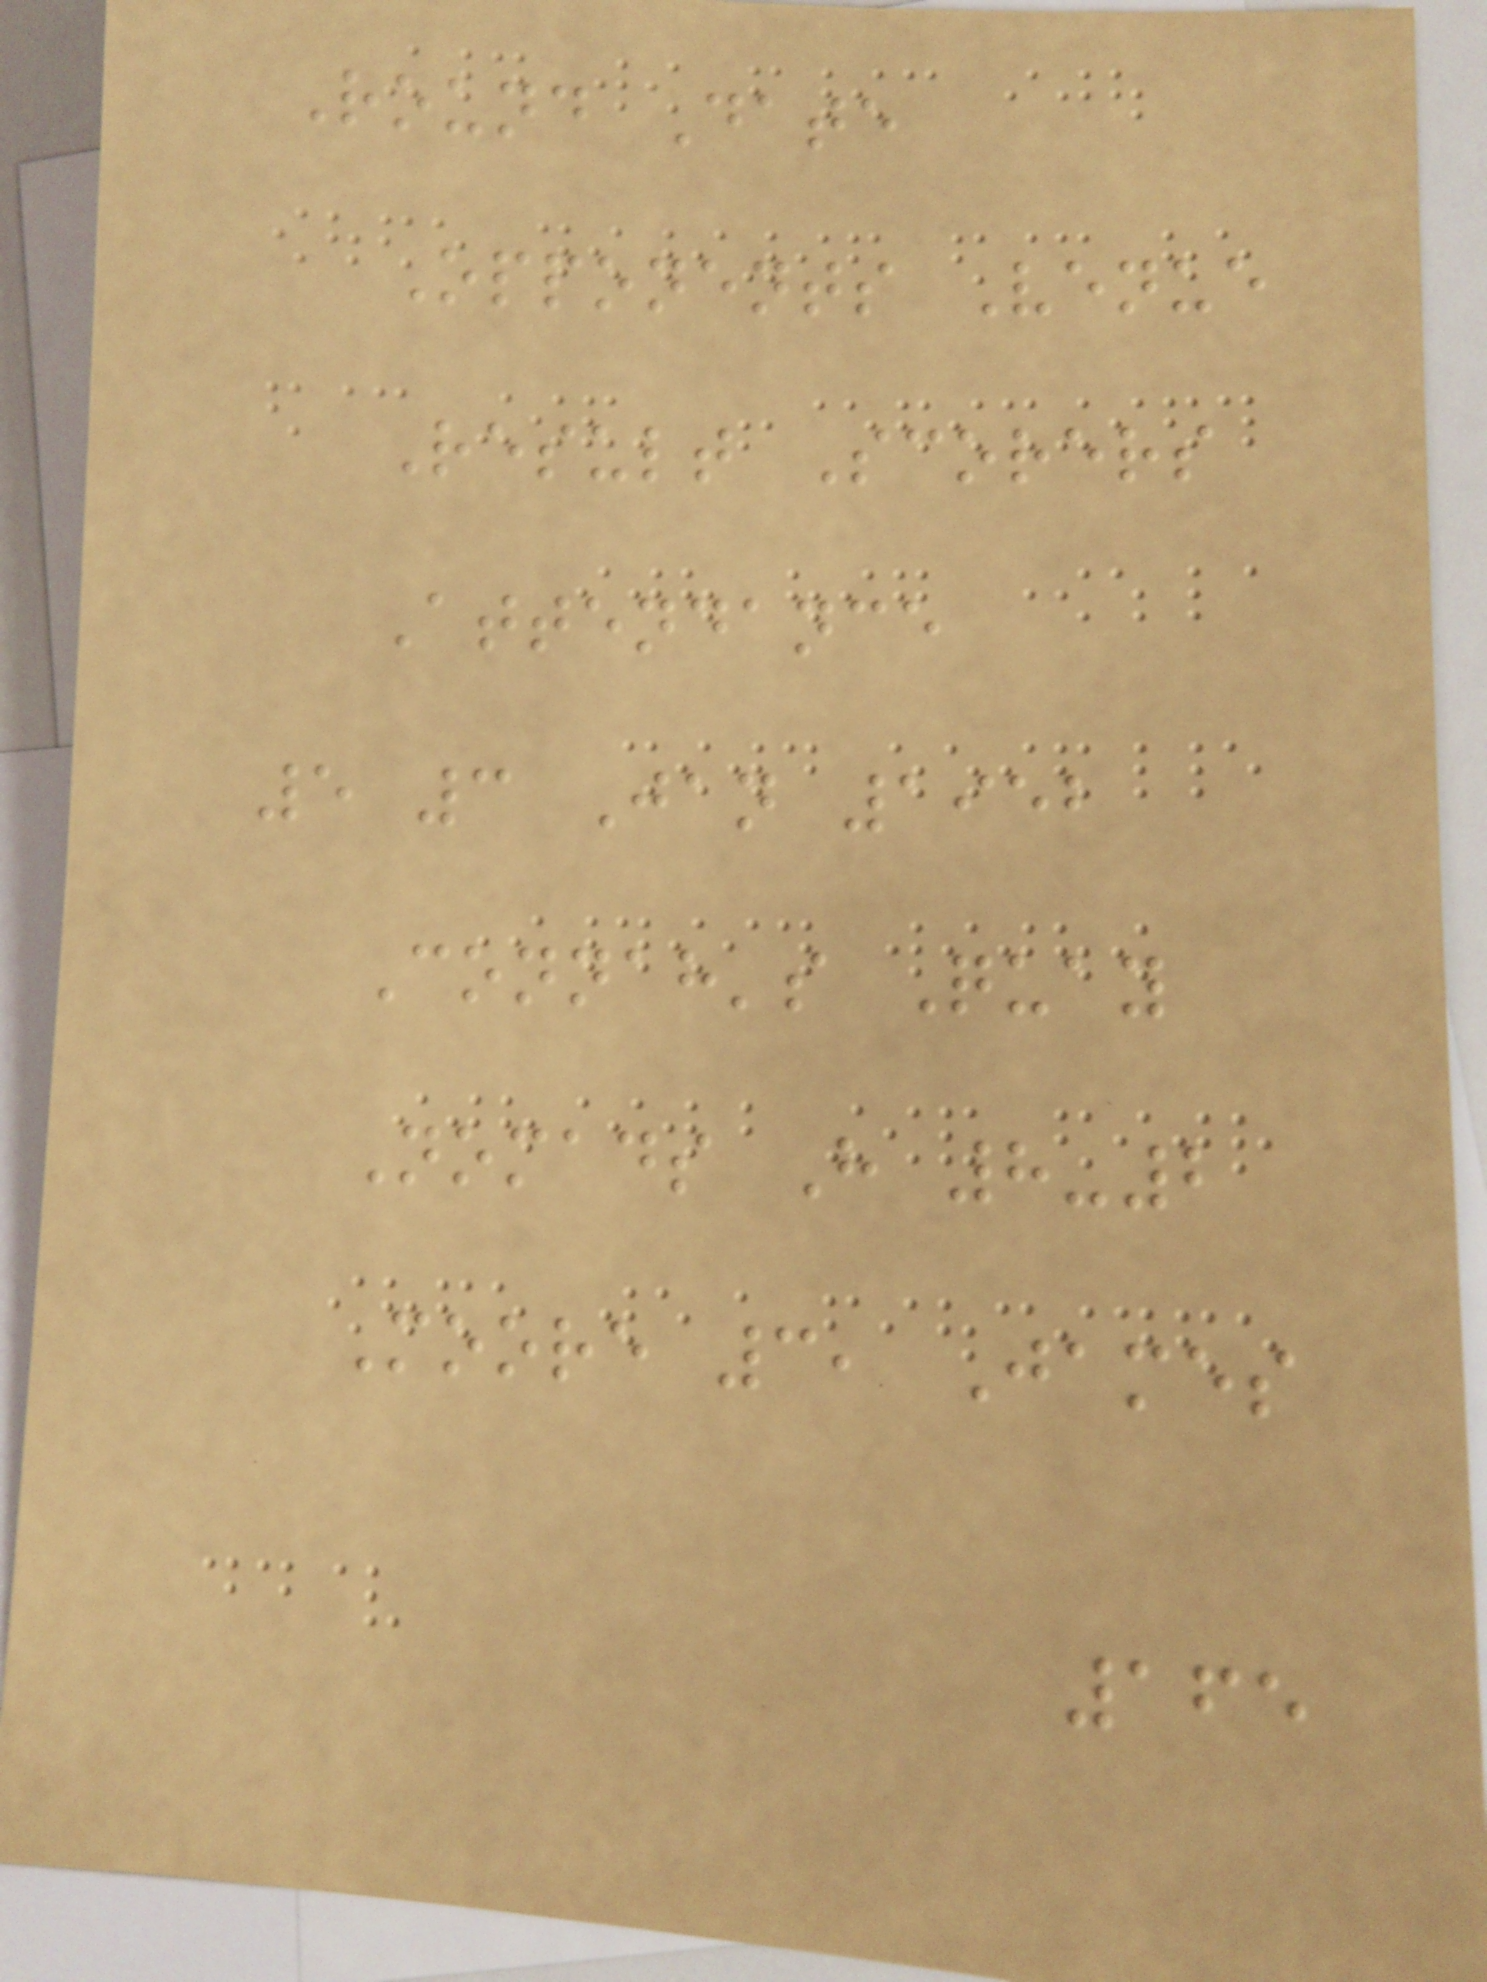Round Date
Opponents Venue
Result Scorers
Attendance
5 3 Jan 1952
Connah's Quay
Nomads H 8-2
Moore 3, James
165
